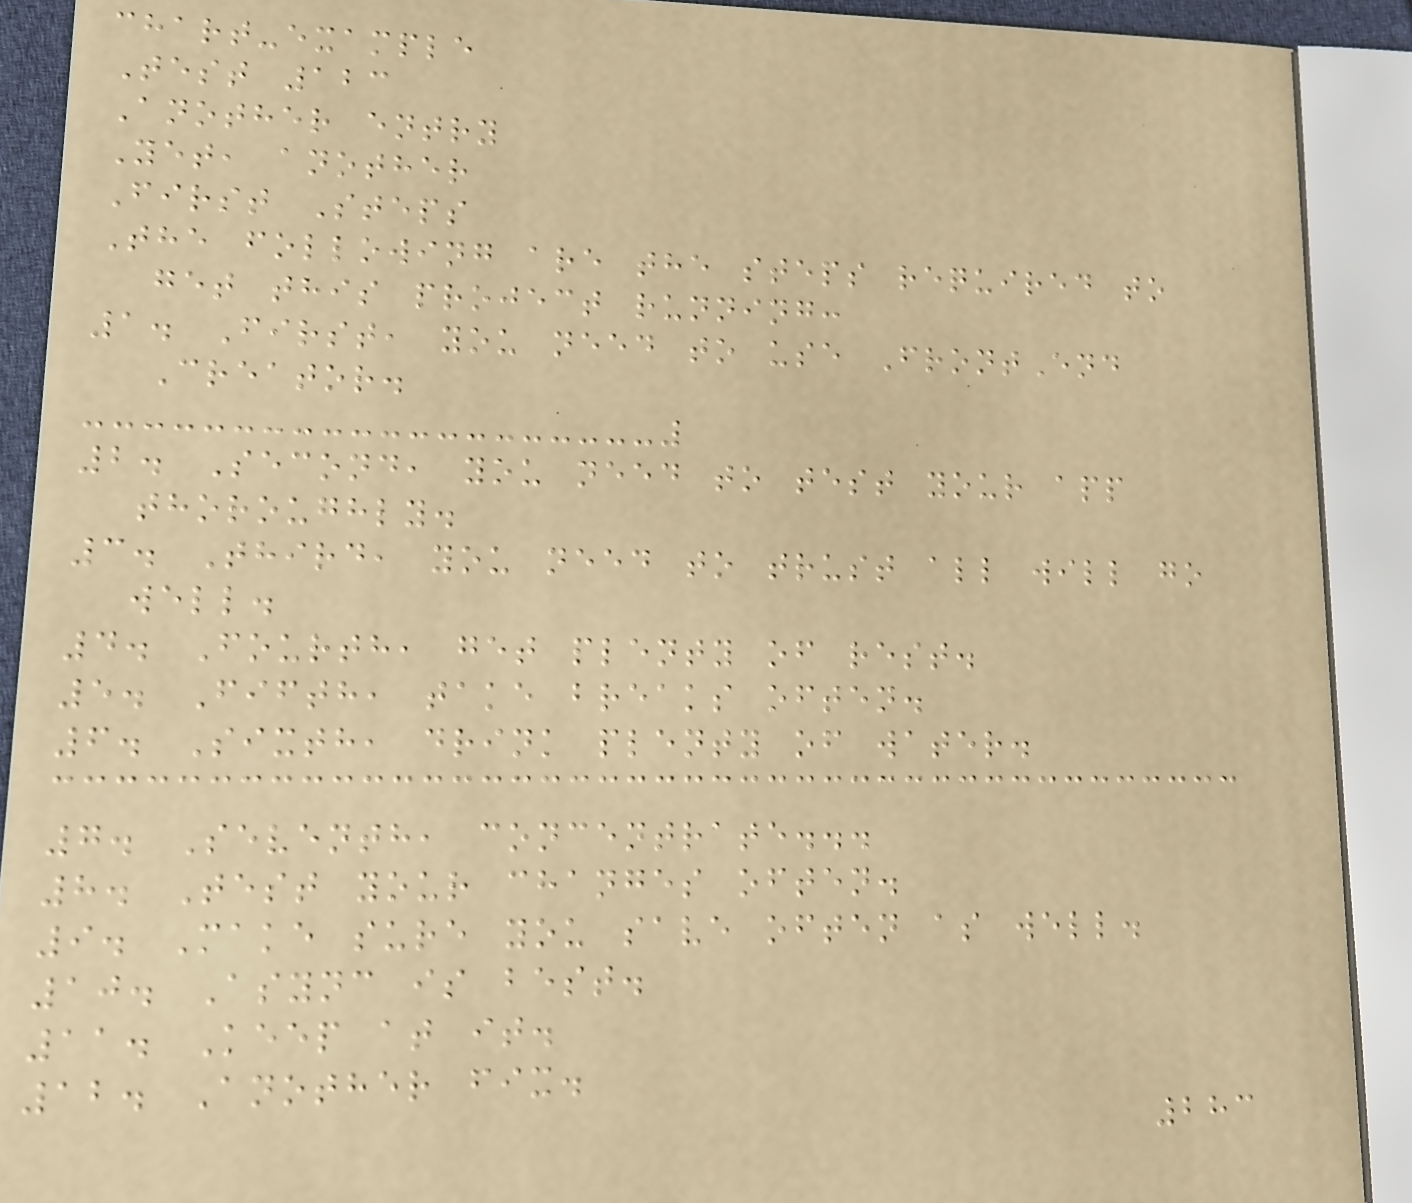chart-example
Test 123
Another entry
Yet, another
First Steps
The following are the steps required to
get this project running:
1. First, you need to use FrontEnd
Creator.
2. Second, you need to test your app
thoroughly.
3. Third, you need to trust all will go
well.
4. Fourth, get plenty of rest.
5. Fifth, take breaks often.
6. Sixth, drink plenty of water.
7. Seventh, concentrate...
8. Test your changes often.
9. Make sure you save often as well.
10. Async is best.
11. Keep at it.
12. Another fix.
283
